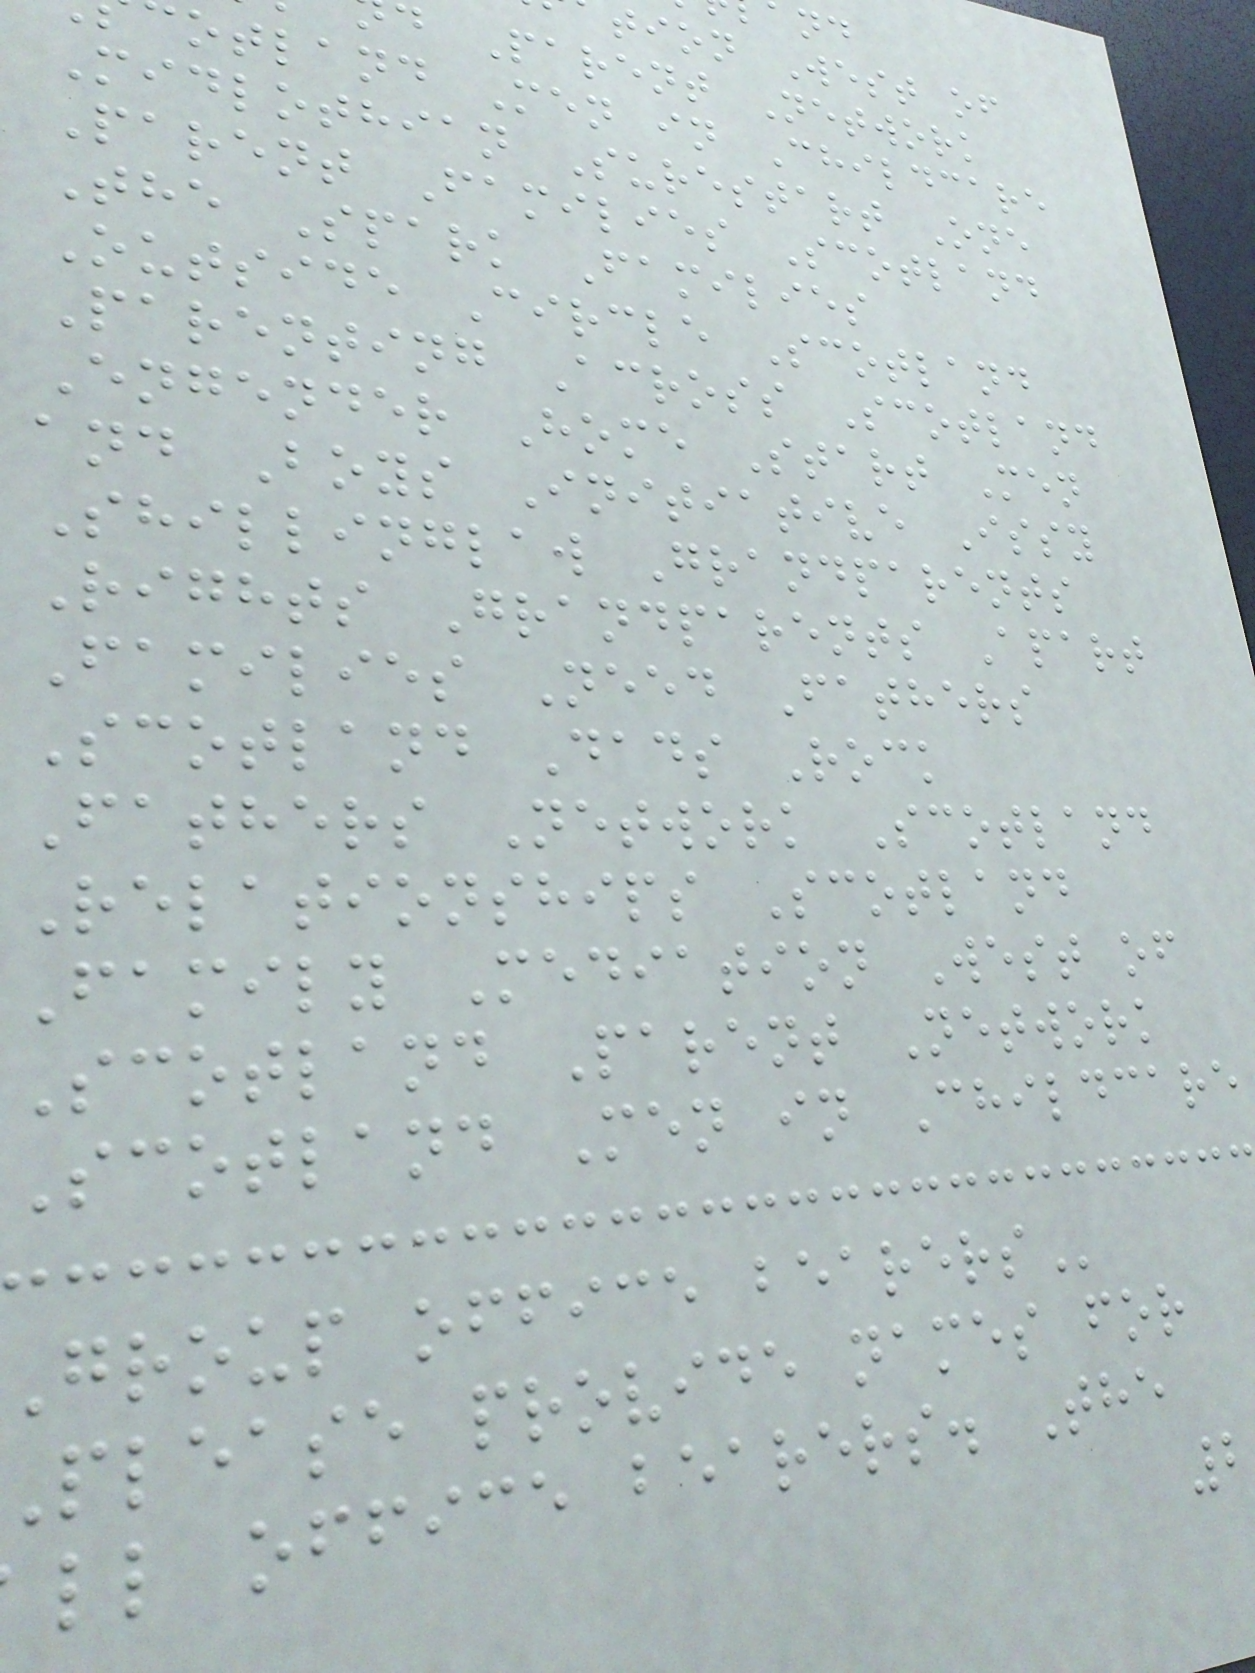tion West of
d Parent Network
otland Men in Childcare
Midlothian Surestart One
Parent Families Scotland
The Spark Families
Outside Circle Scotland
Parenting Across Scotland
Engender Home Start Men
and Boys Initiative Issy
Shillinglaw Grandparents
Rights Grandparents Apart
Families Need Fathers
Scotland Dads Rock
Fathers Network Scotland
Relationships Scotland
Family Mediation West of
Scotland Parent Network
Scotland Men in Childcare
group office
please provide names for
ll office bearers. The
